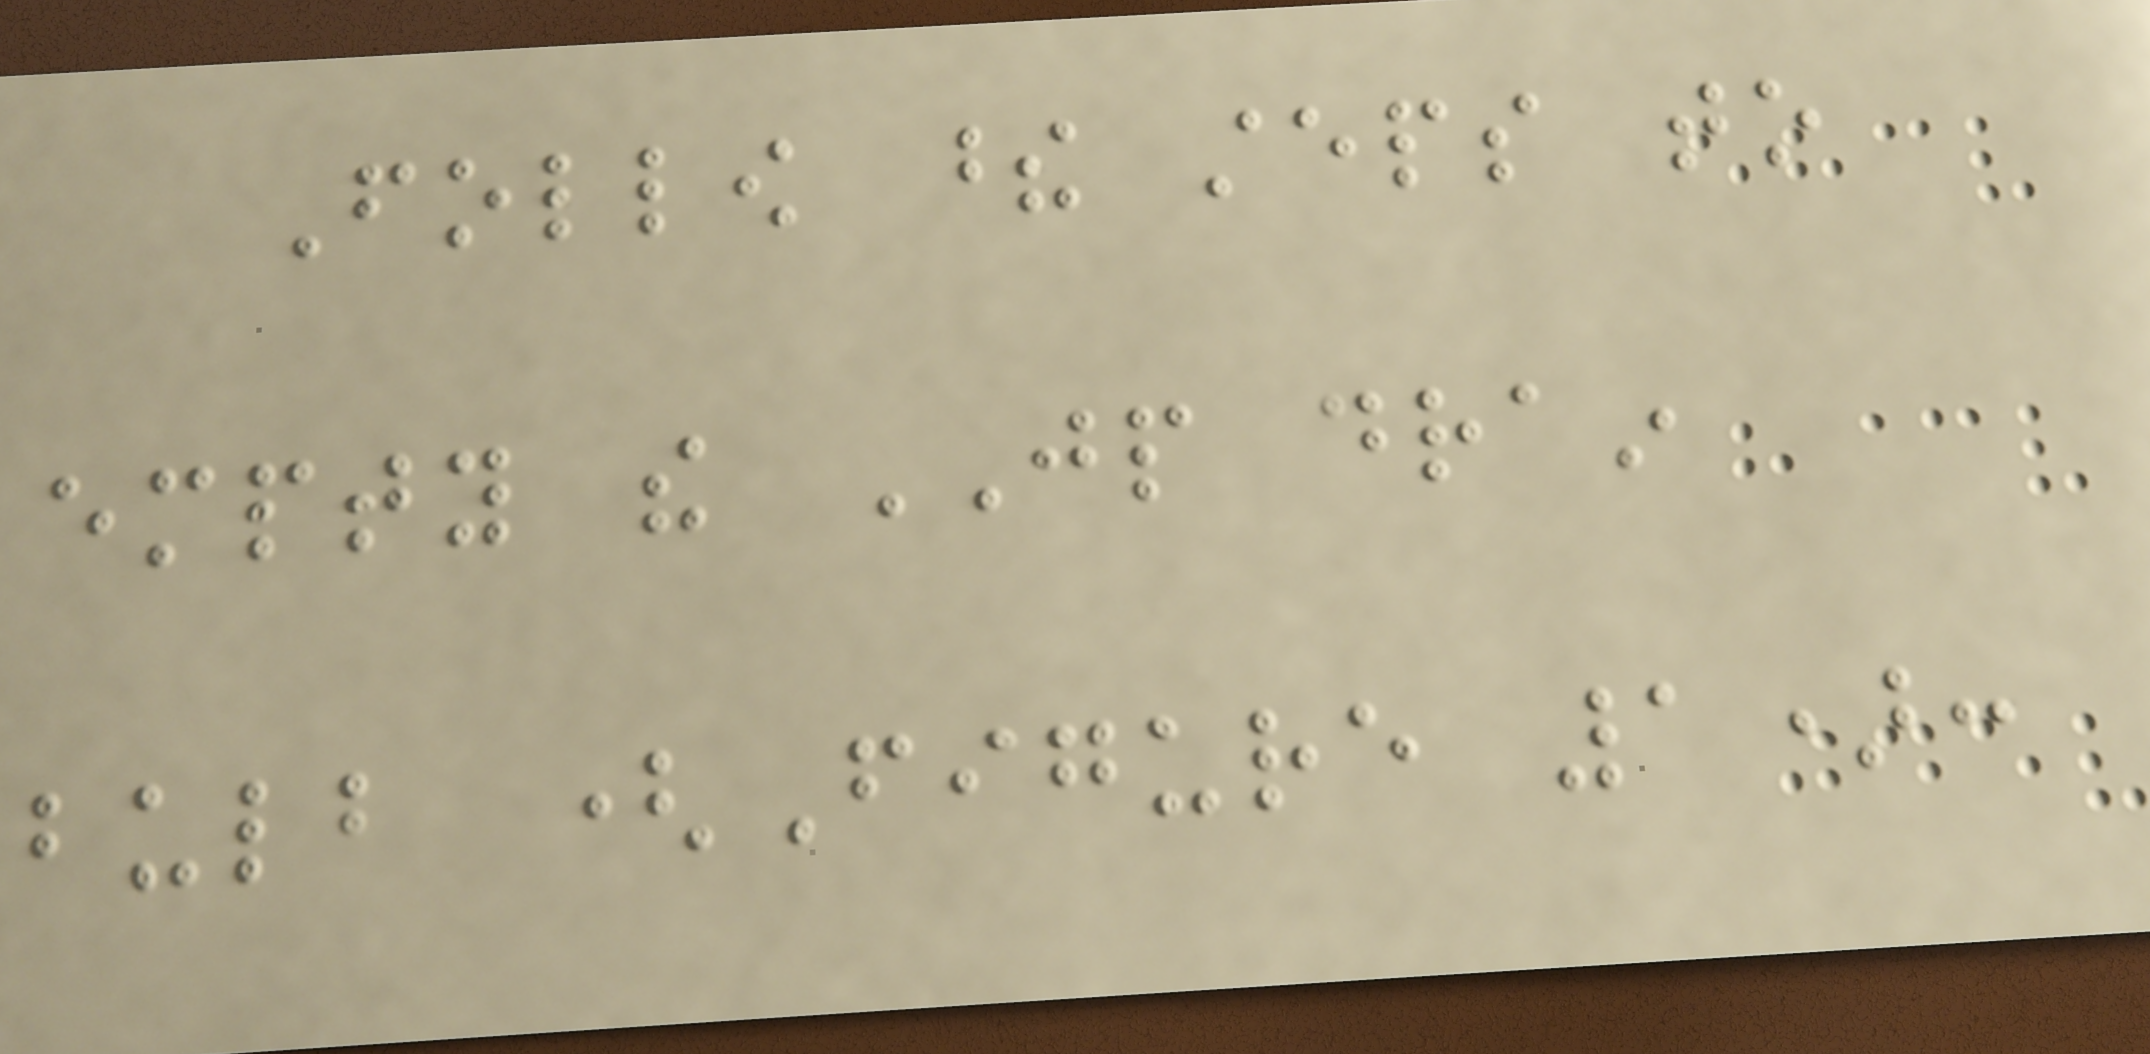Follow these steps to
empty the JP drain
bulb (Figure 1):
